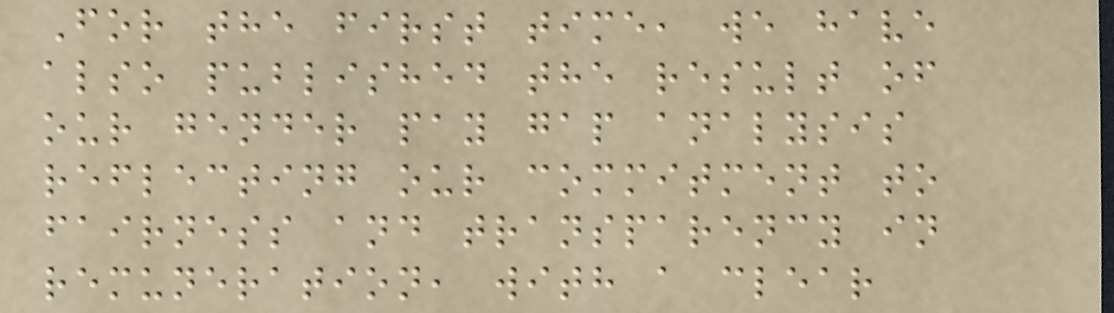For the first time, we have
also published the result of
our gender pay gap analysis
reflecting our commitment to
fairness and transparency in
remuneration, with a clear
